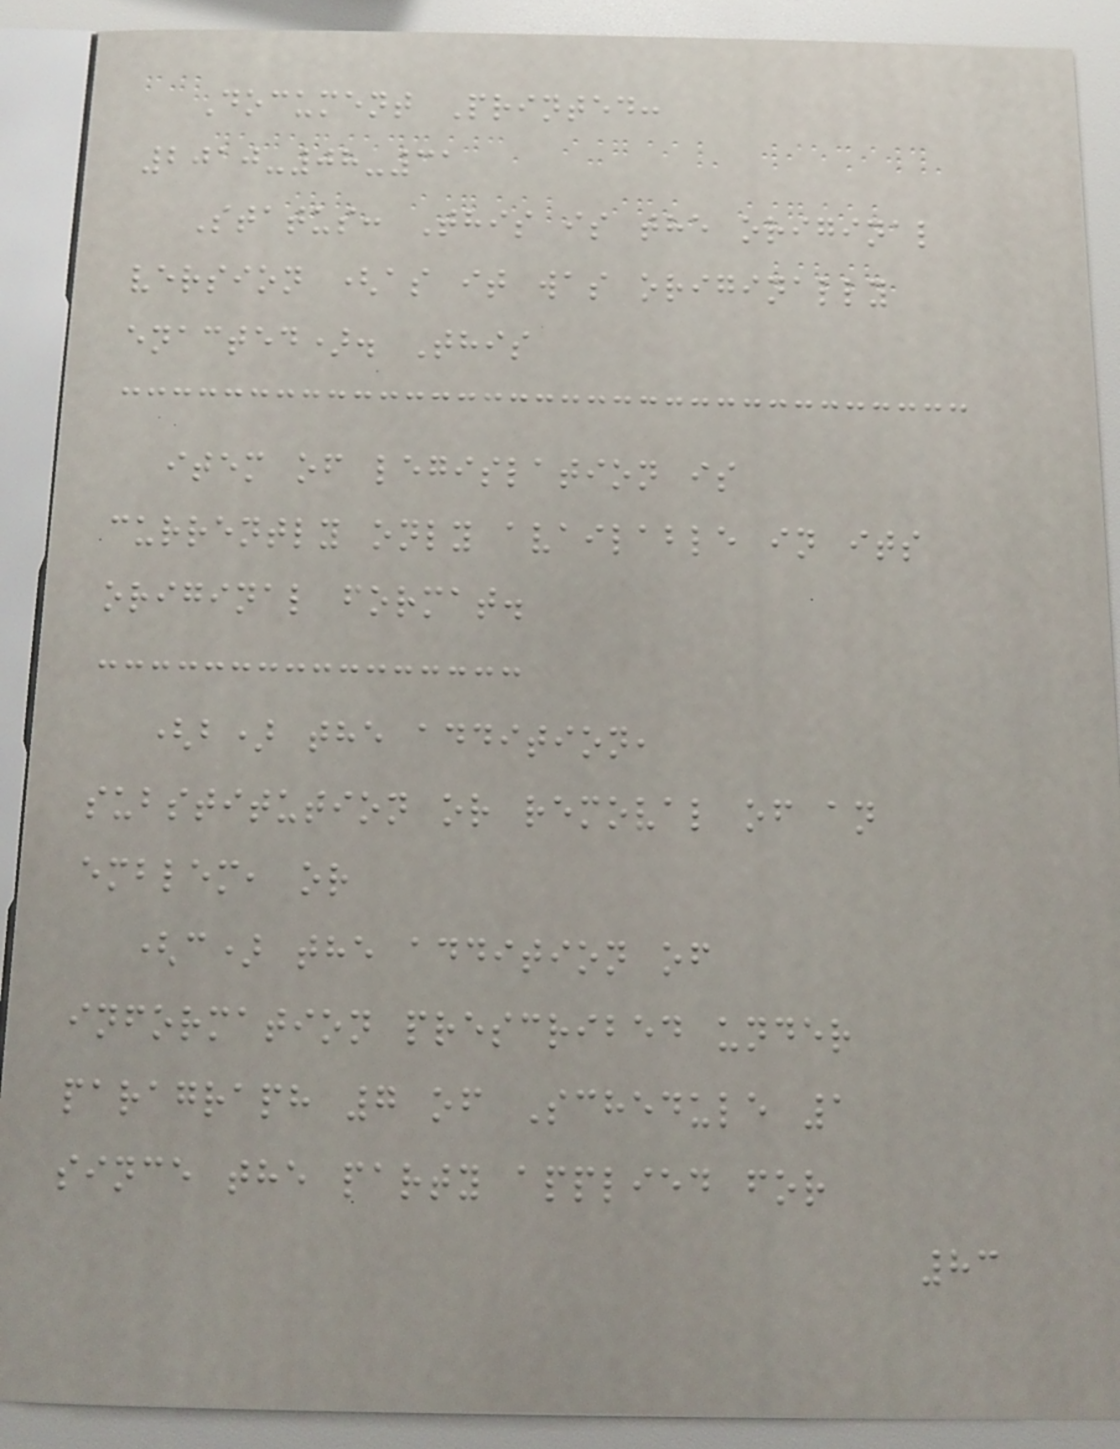Document Printed:
2010-08-31
Status: This is the original
version (as it was originally
enacted). This
item of legislation is
currently only available in its
original format.
(b) the addition,
substitution or removal of an
emblem, or
(c) the addition of
information prescribed under
paragraph 7 of Schedule 1
since the party applied for
83
